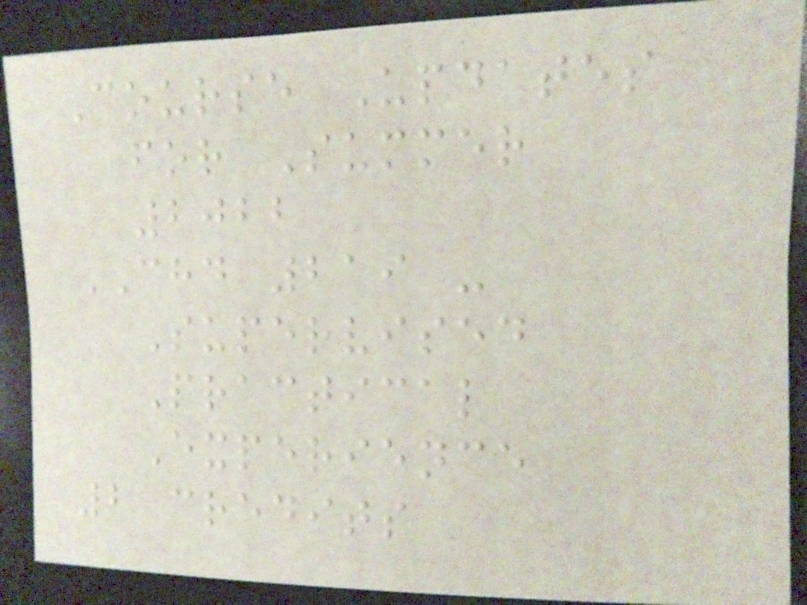Course Updates
for Summer
2022
CHD 219 -
Supervised
Practical
Experience
2 credits
